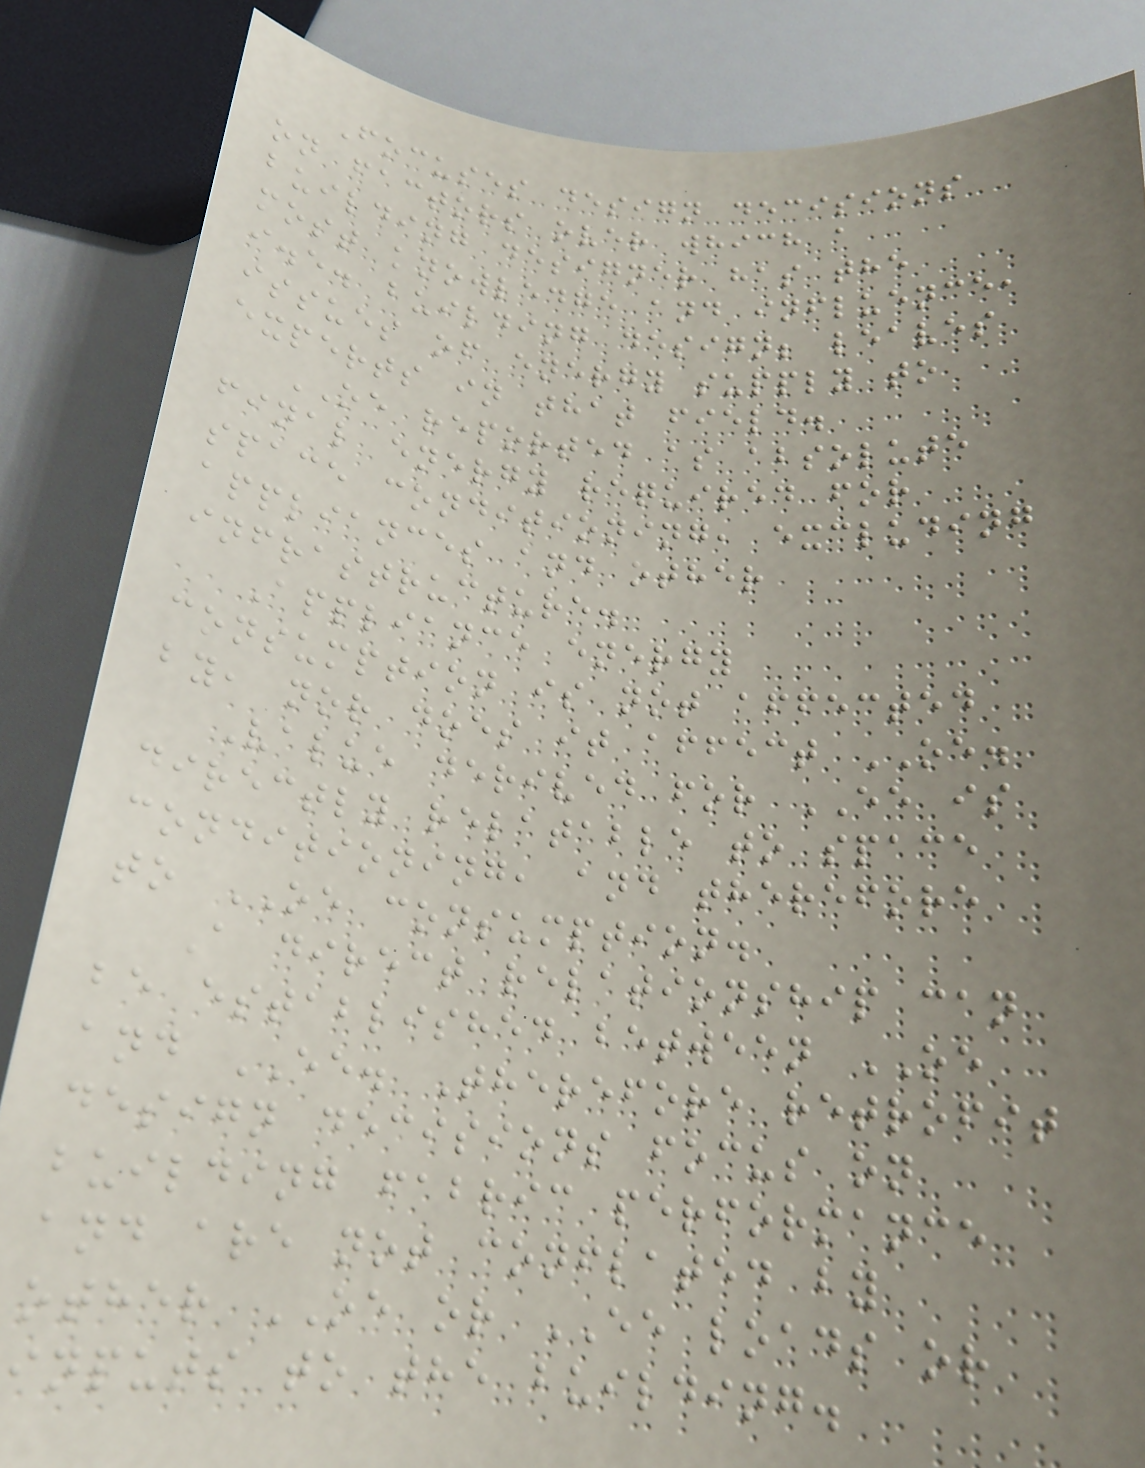Focuses design decisions
on factors over which a
building designer has the
most knowledge and influence,
i.e. building design; leaves
issues of energy supply to
experts in that field.
OE reported as absolute
final energy required for
space conditioning, excluding
appliances and other
infrastructure.
Appliance energy
consumption is not affected
by, nor does it affect OE.
Value derived for EE is
directly relatable to space
conditioning, and therefore
to OE consumption.
A direct relationship can
be established between OE
and EE. Therefore retrofit
design decisions focus on
building fabric performance
and are not conflated by
other OE or EE loads or
inputs to the building.
